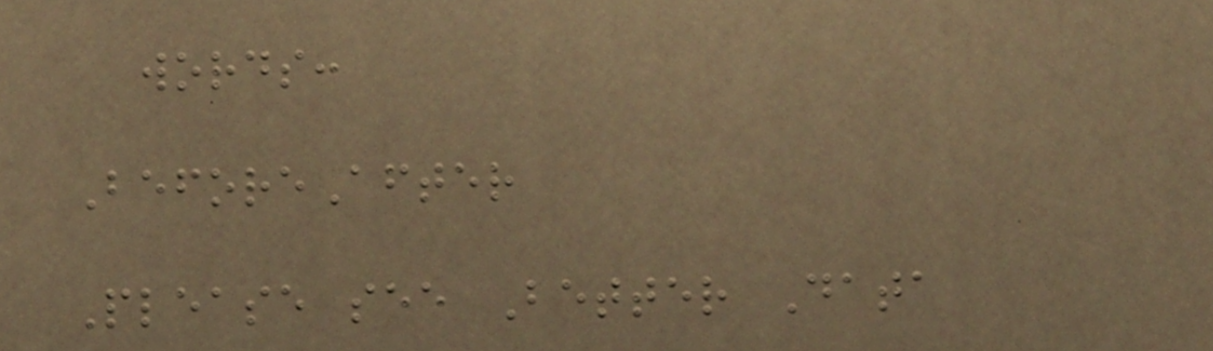words:
BeforeAfter
Please see Better Data
